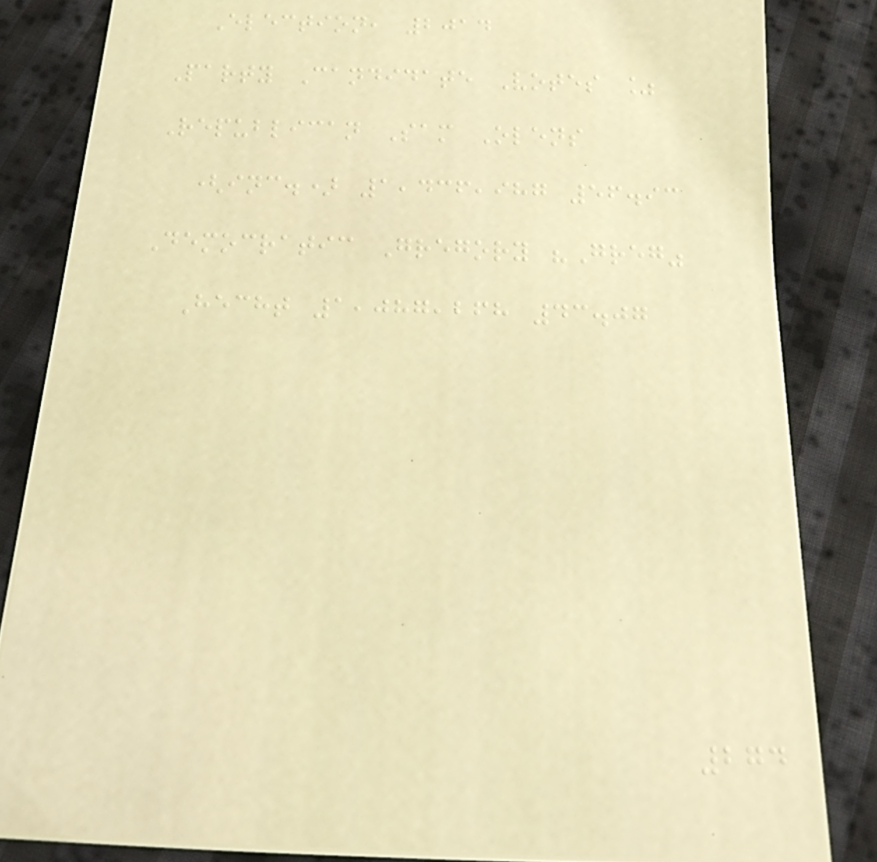Election, 2014
Party Candidate Votes %
Republican Sam Olens
(inc.) 1,436,987 56.93
Democratic Gregory "Greg"
Hecht 1,087,268 43.07
274
